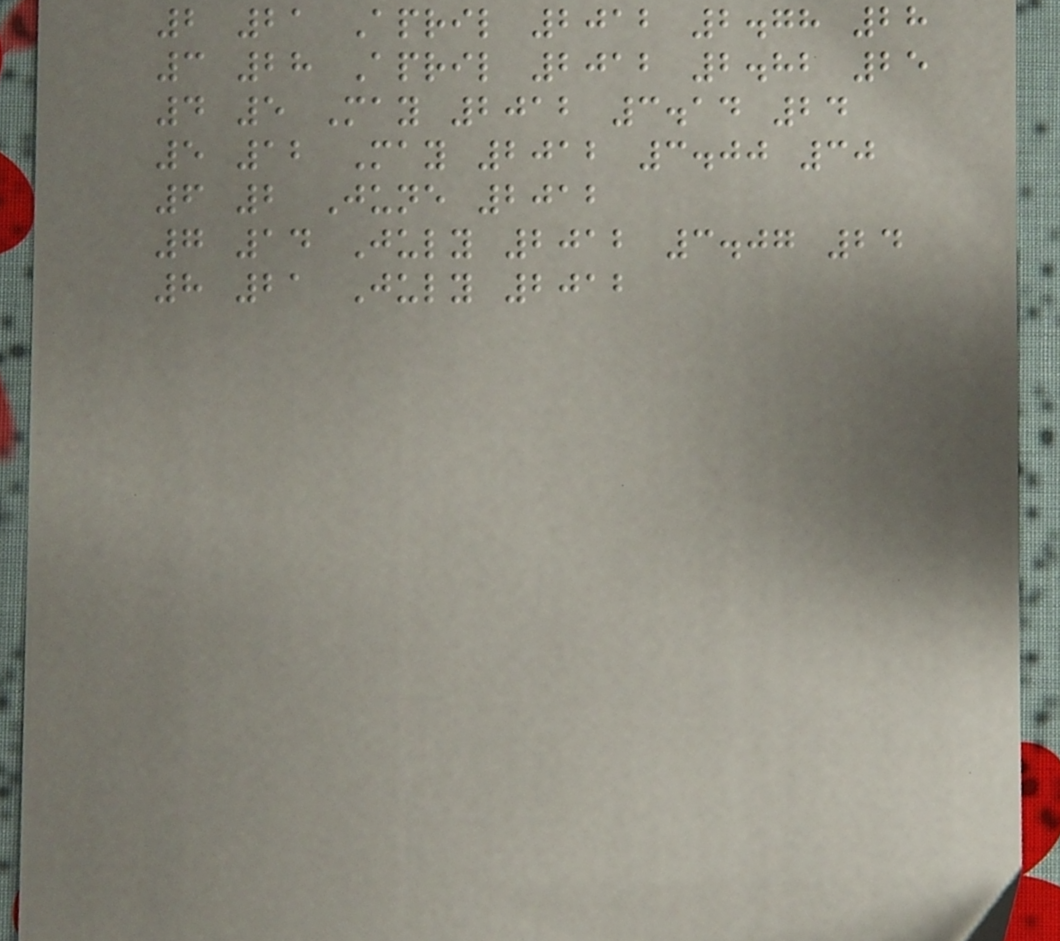2 21 April 2012 2.78 28
3 28 April 2012 2.82 25
4 5 May 2012 3.14 24
5 12 May 2012 3.00 30
6 2 June 2012
7 14 July 2012 3.07 24
8 21 July 2012
